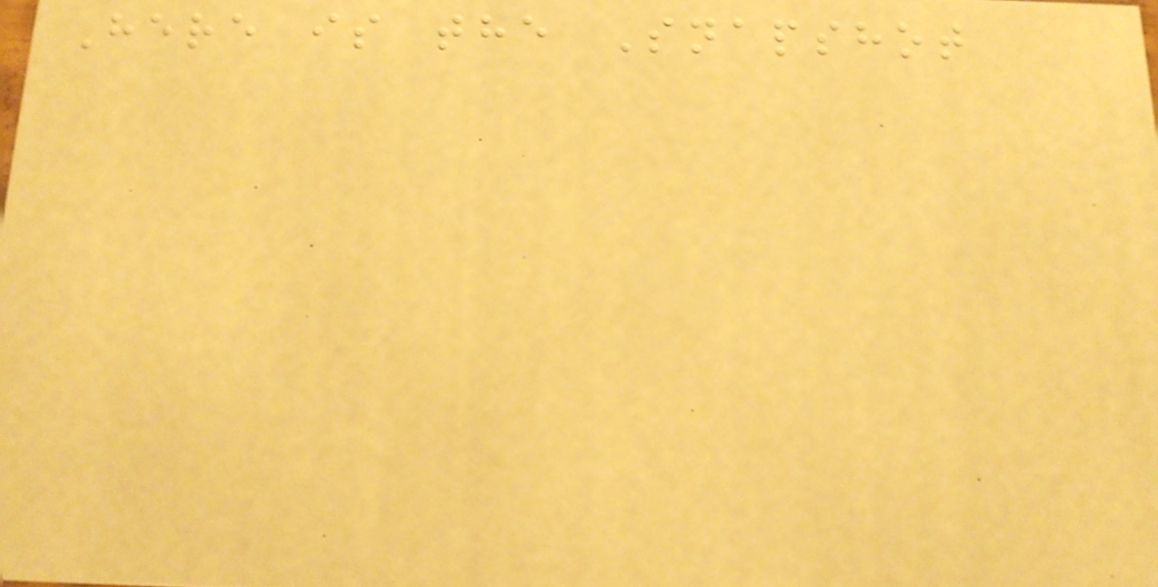Here is the Snapshot
